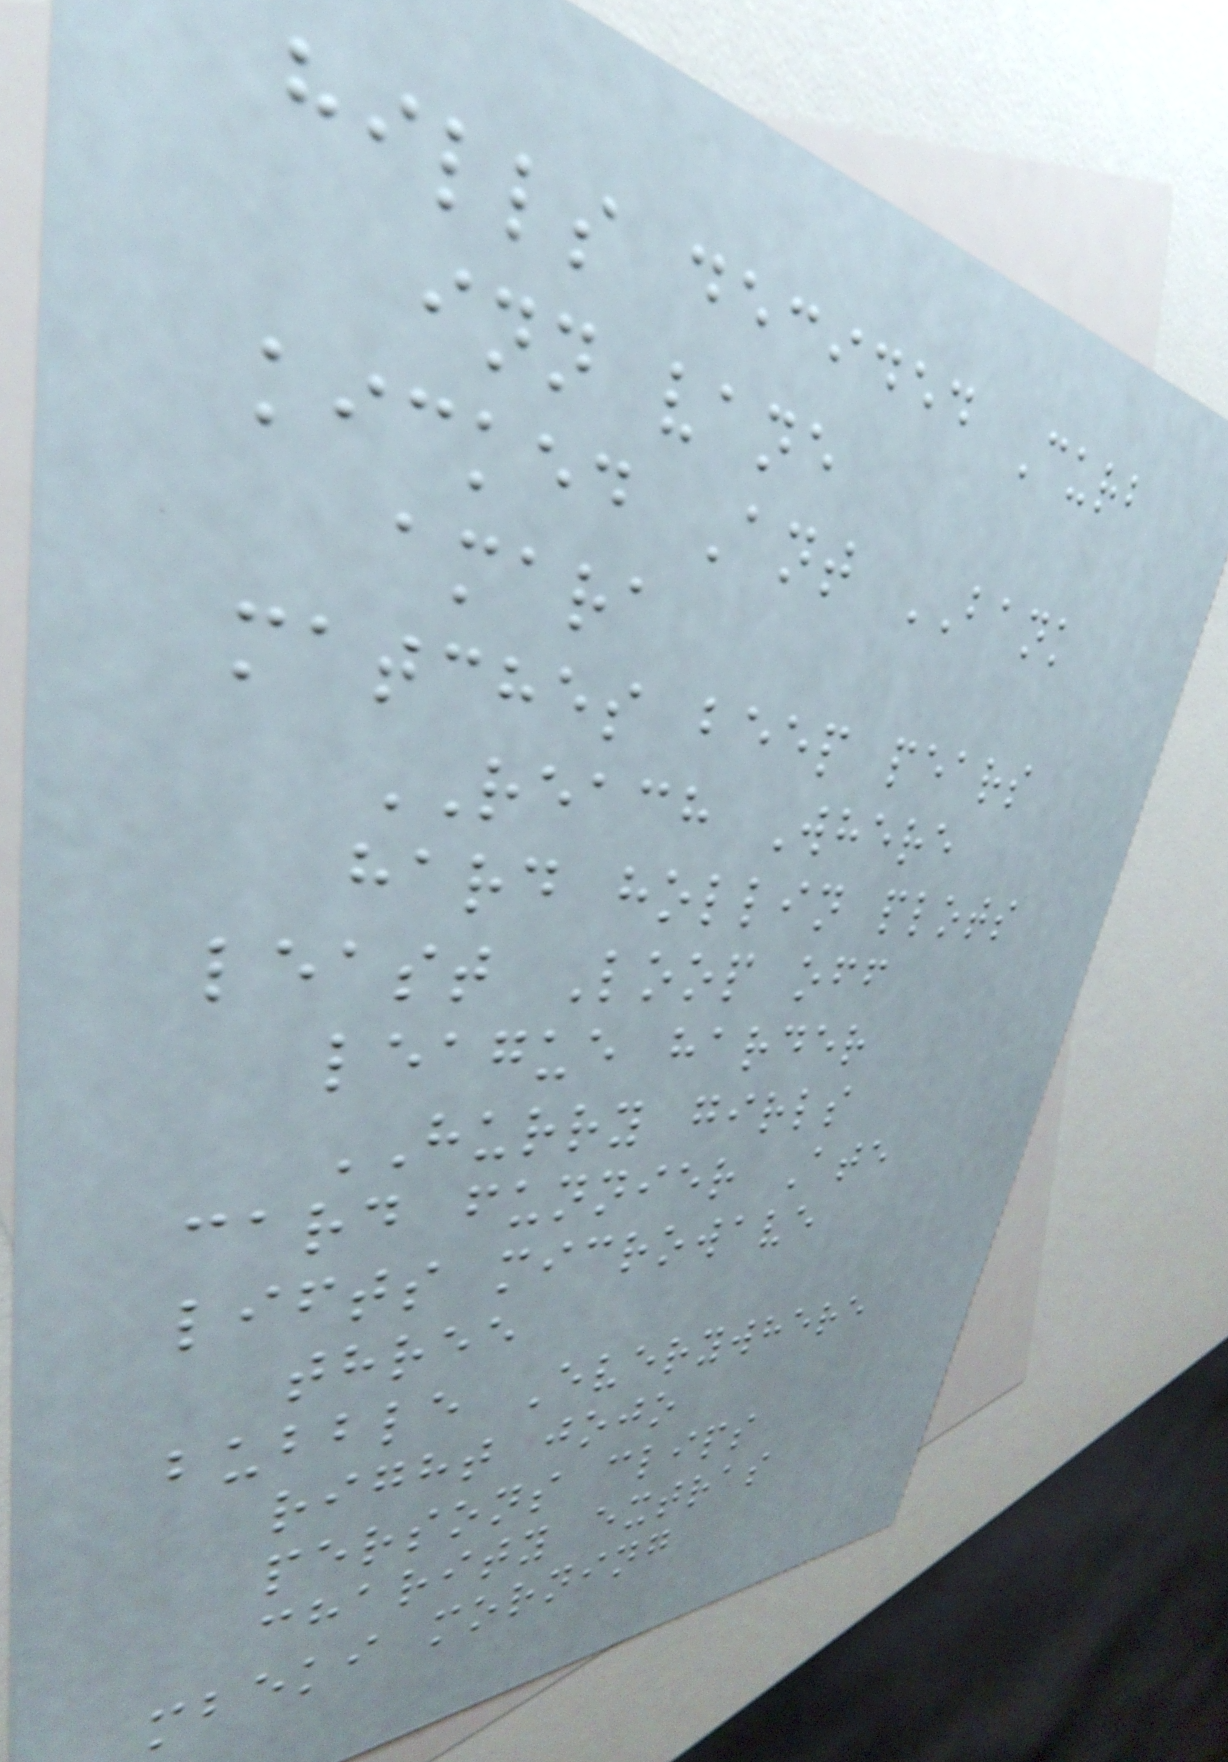hills decided Curb
inn vane
kicked Ant BANK
amara
matches beep pears
REACH Where
hard hollin plots
least Loop off
league harder
HURRY girls
card funnier Ate
lifts microwave
three
bubble Everywhere
right jojo
persons clips
charity extras
mbeki morning
